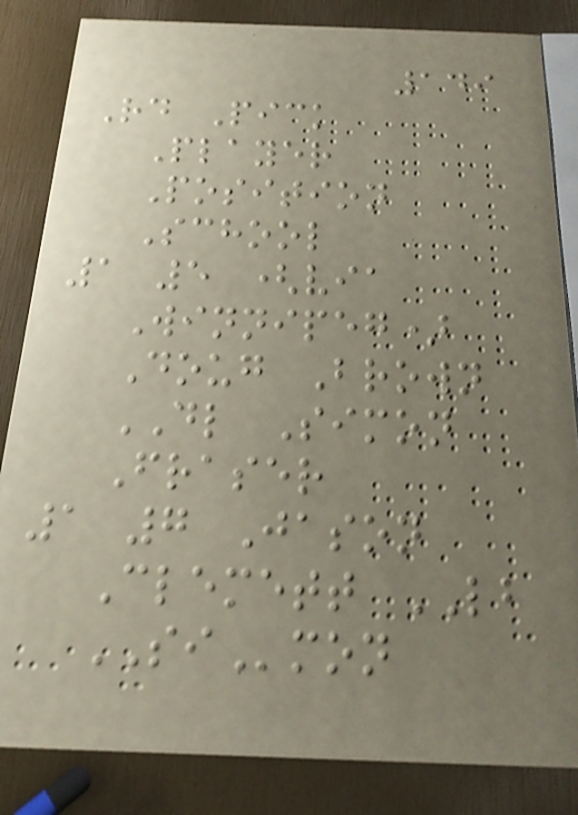149
Rd Pick
Player
Position
School
1 5 (via
Winnipeg)
Doug Brown
DL Simon
Fraser
1 7 Jason
Clemett LB
SImon
